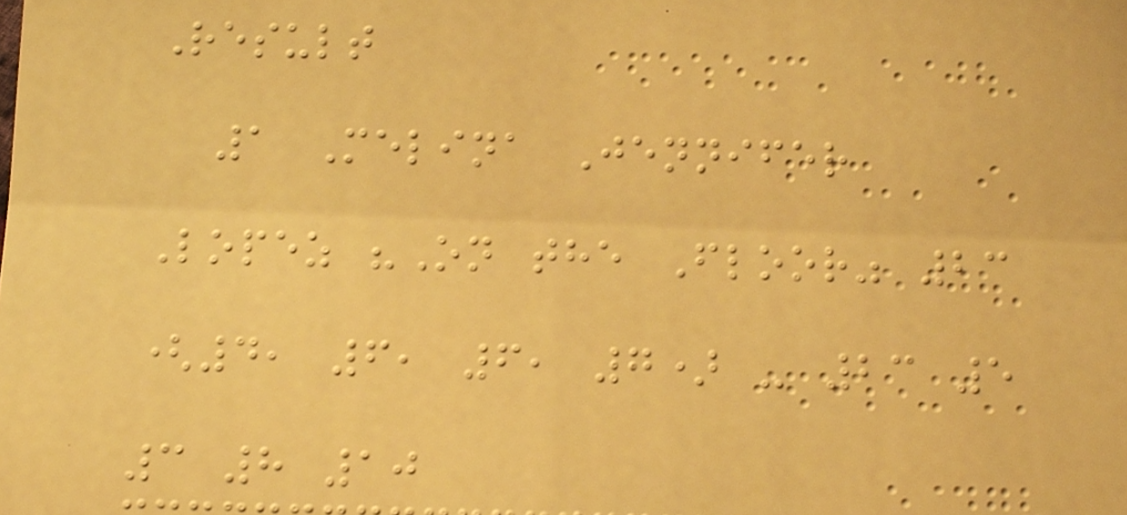Result
1 Melina Jennifer
Lopez "On the Floor" 23
(4, 6, 6, 7) - 23 5
3 8 10
